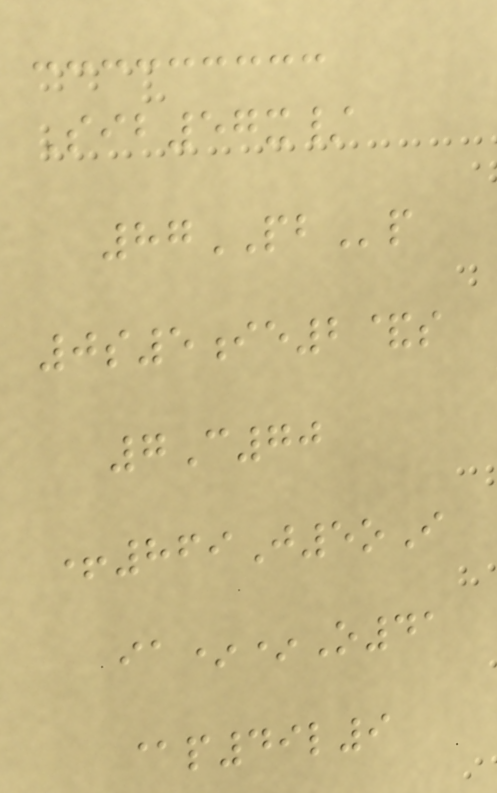Sib57x/
87PBp
0s5ie2&s
7C70
+869J5oI
ia**O41
@p49l9
